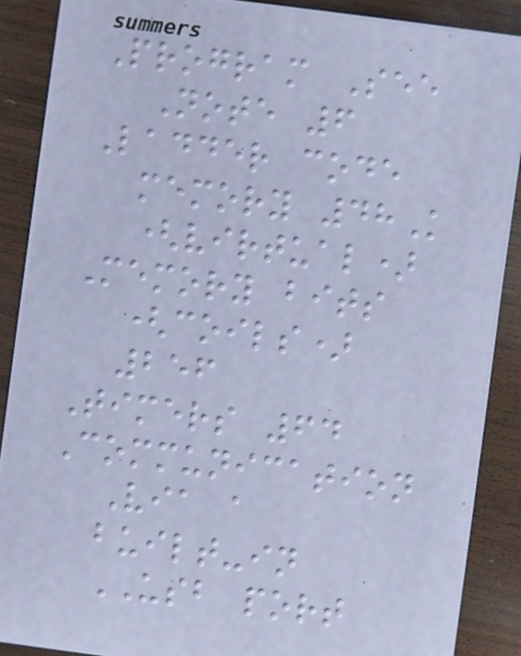Program See
Note 6
Ladder code
memory 48K
(virtual)
Memory bits
(coils)
256
Timers 64
Communication
Via a
built-in
USB port
